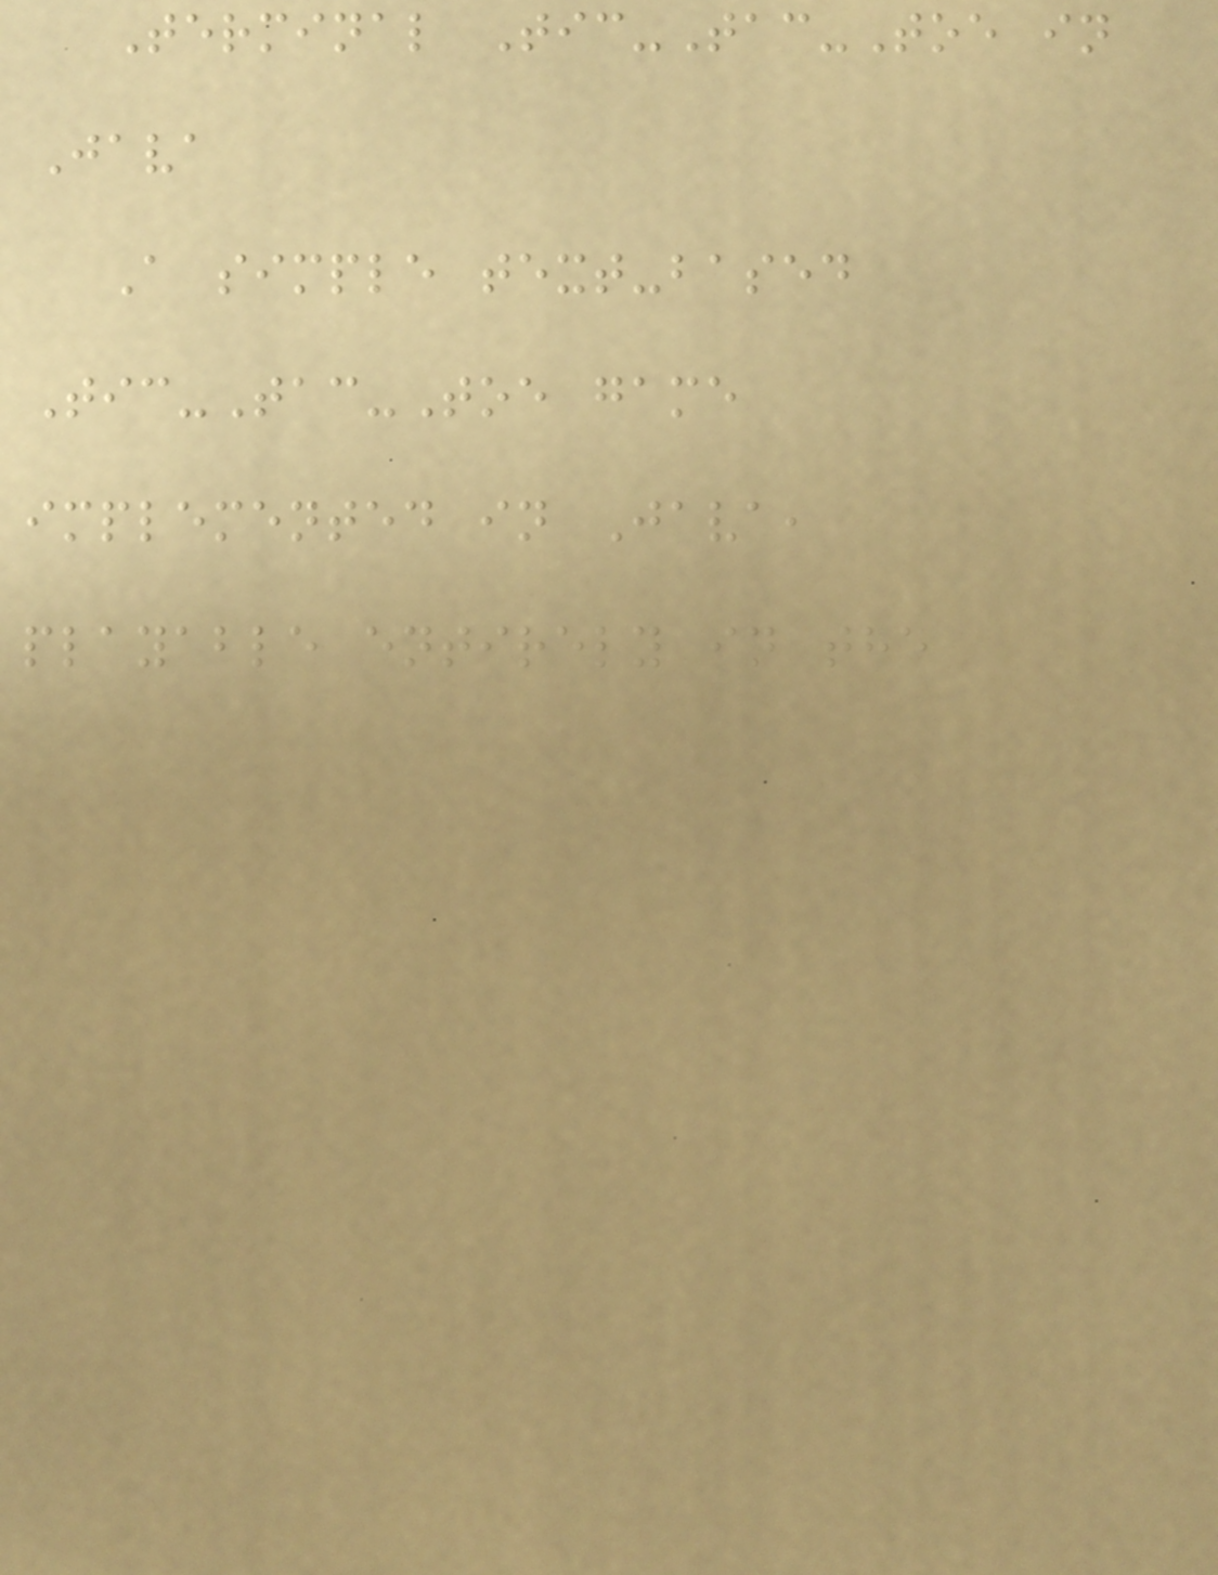Terminal Tic-Tac-Toe in
Java
A simple text-based
Tic-Tac-Toe game
implemented in Java,
playable entirely in the
